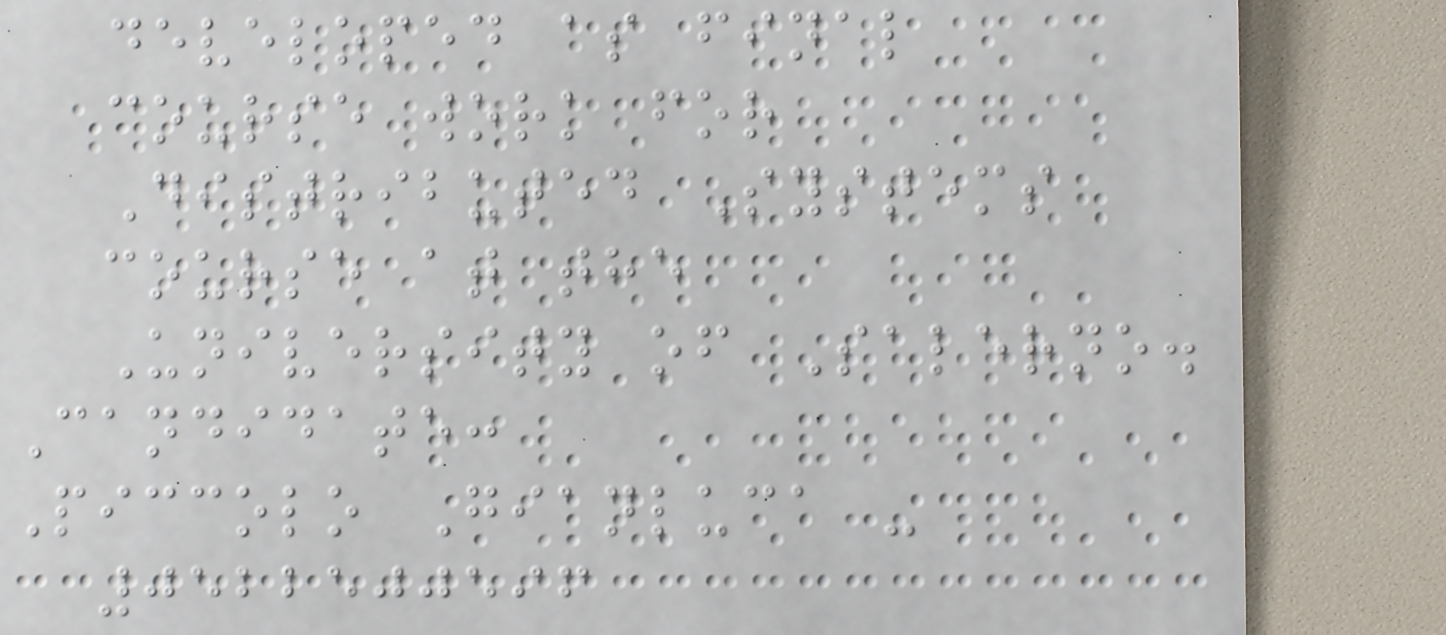developed as final
course work for
Distributed Systems
course at the
University of Salerno.
Candidate:
Piccolo Gianluca -
0522500596
